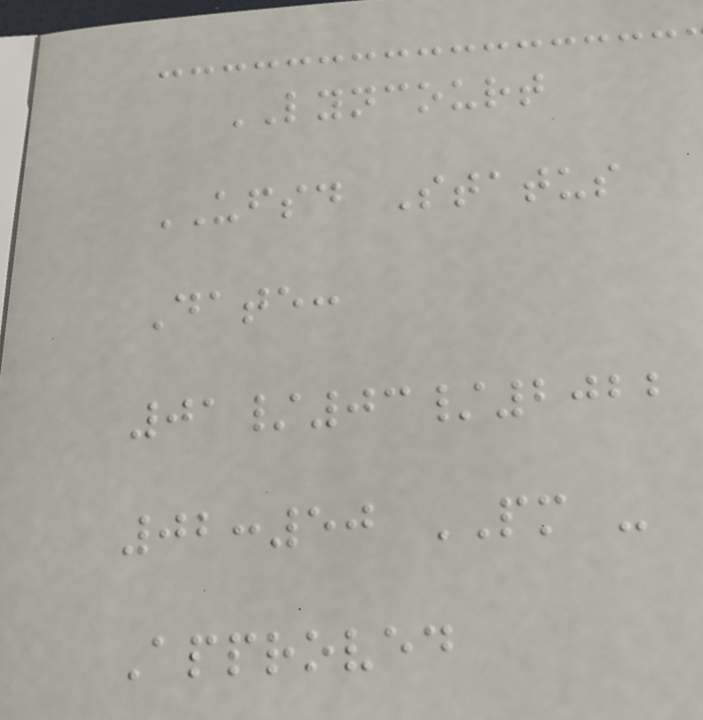LYNCOURT
UFSD Status
Date:
01/03/2022
02:50 PM -
Approved
